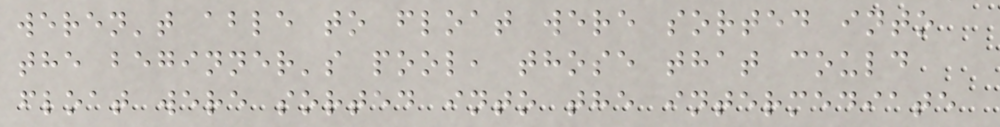weren't able to float were sorted into
the beginner's pool, those that could
float were sorted into the intermediate
